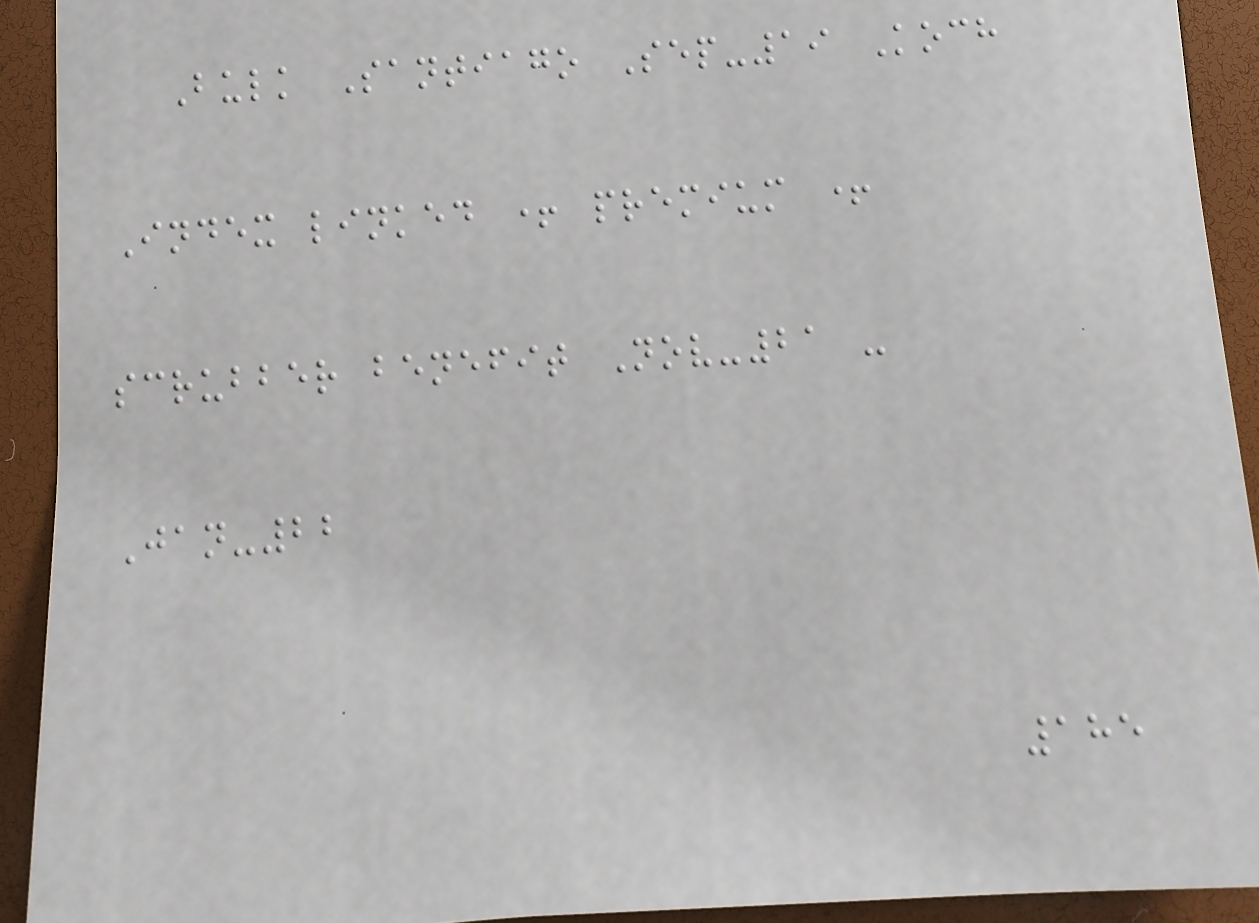Bulk Santiago Sep-19 Koch
Index linked + premium +
scrubber benefit Nov-21 -
Jan-22
185
